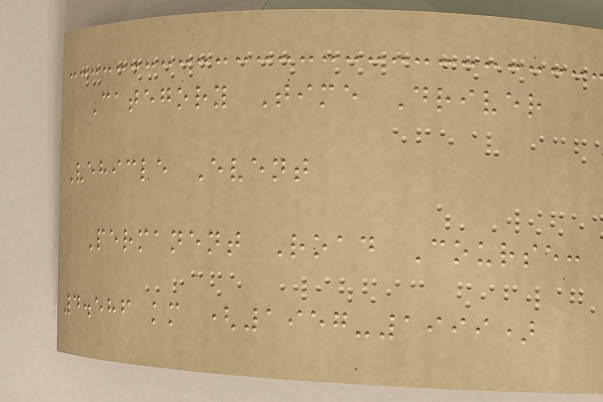Category Time Driver
Vehicle Event
Permanent Road Course:
4.586 km (1957-1999)
